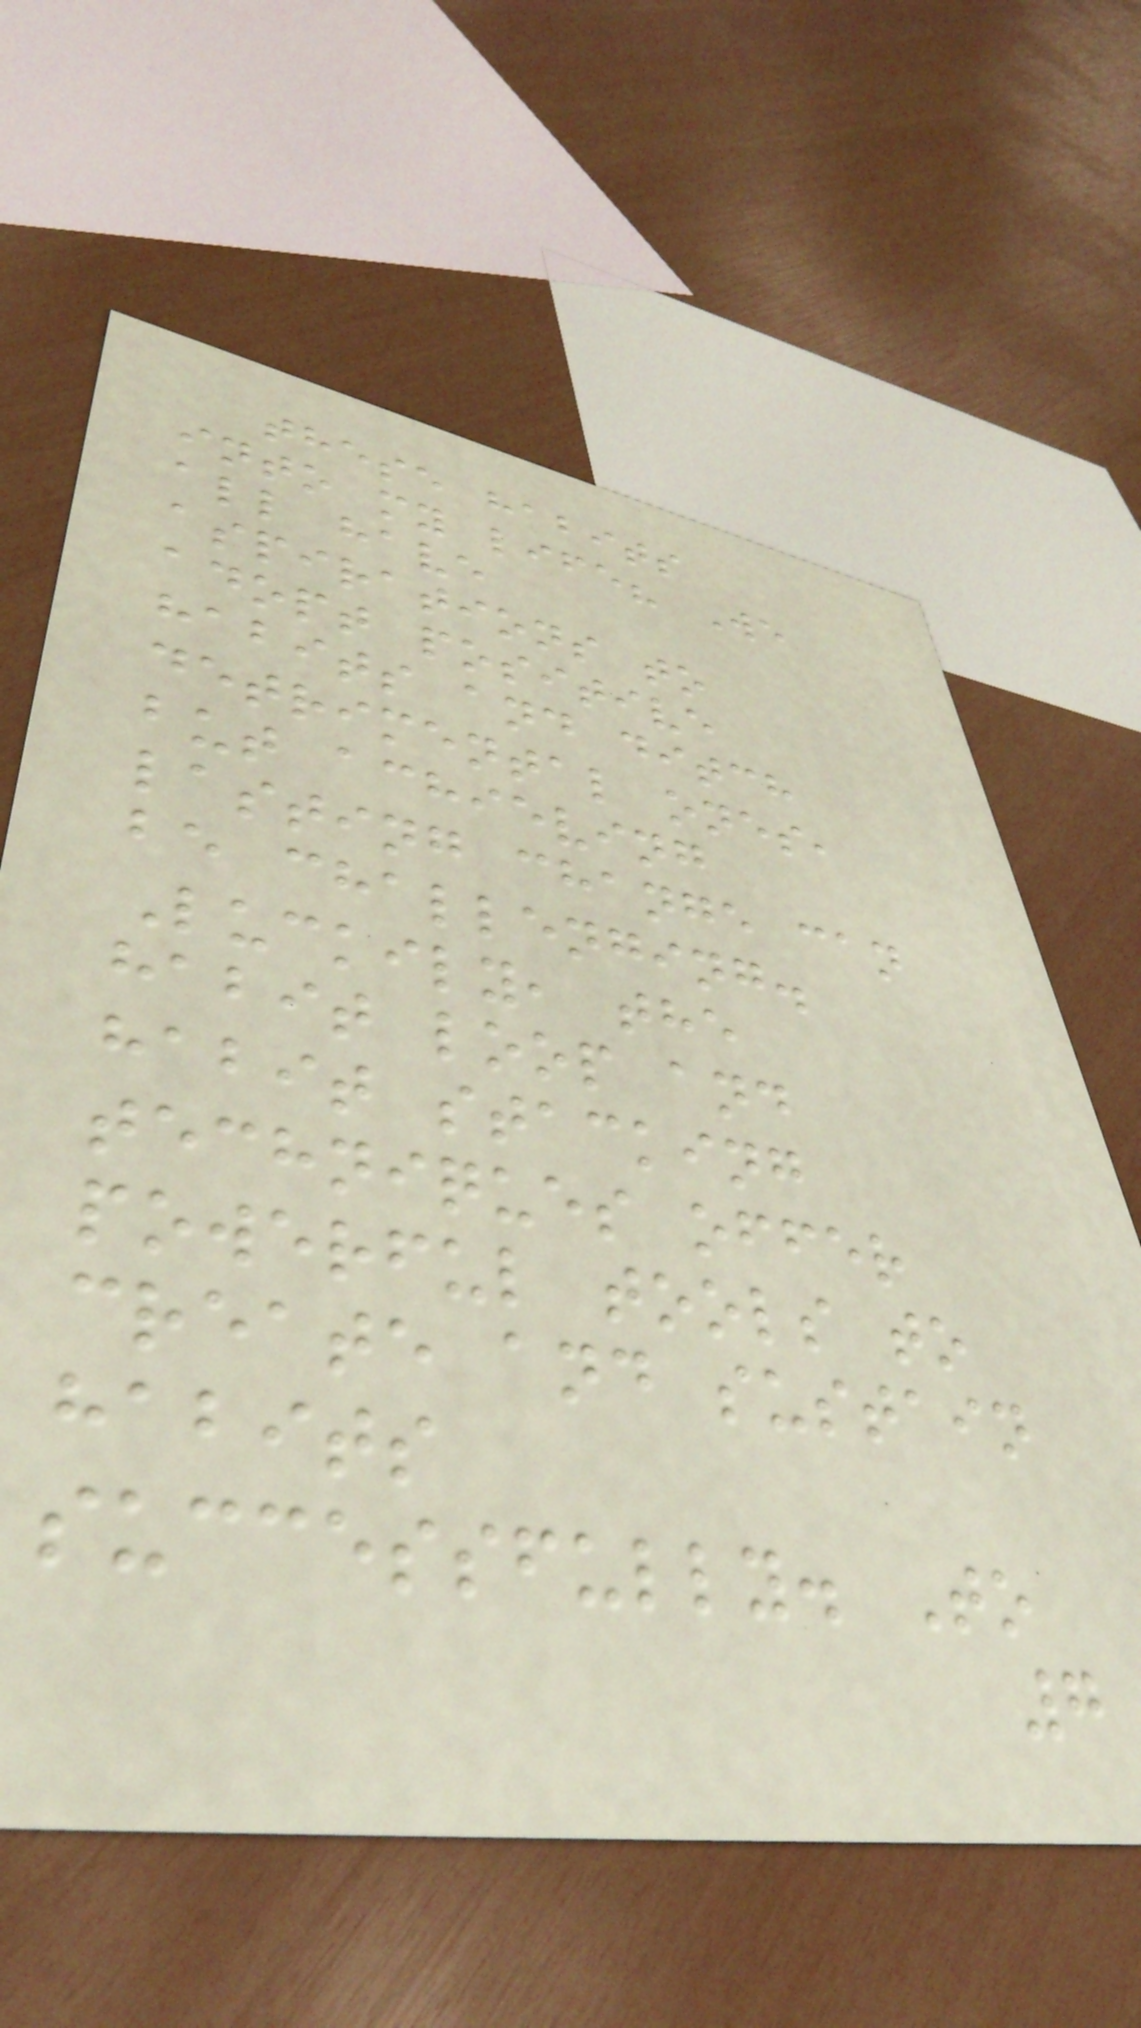these habits
into my life? We
all have
aspirations to
adopt positive
habits and ditch
detrimental ones,
but achieving
lasting change can
be challenging.
Luckily, the
habit loop and
habit stacking
techniques offer
powerful tools to
create and sustain
habits
successfully. To
7
